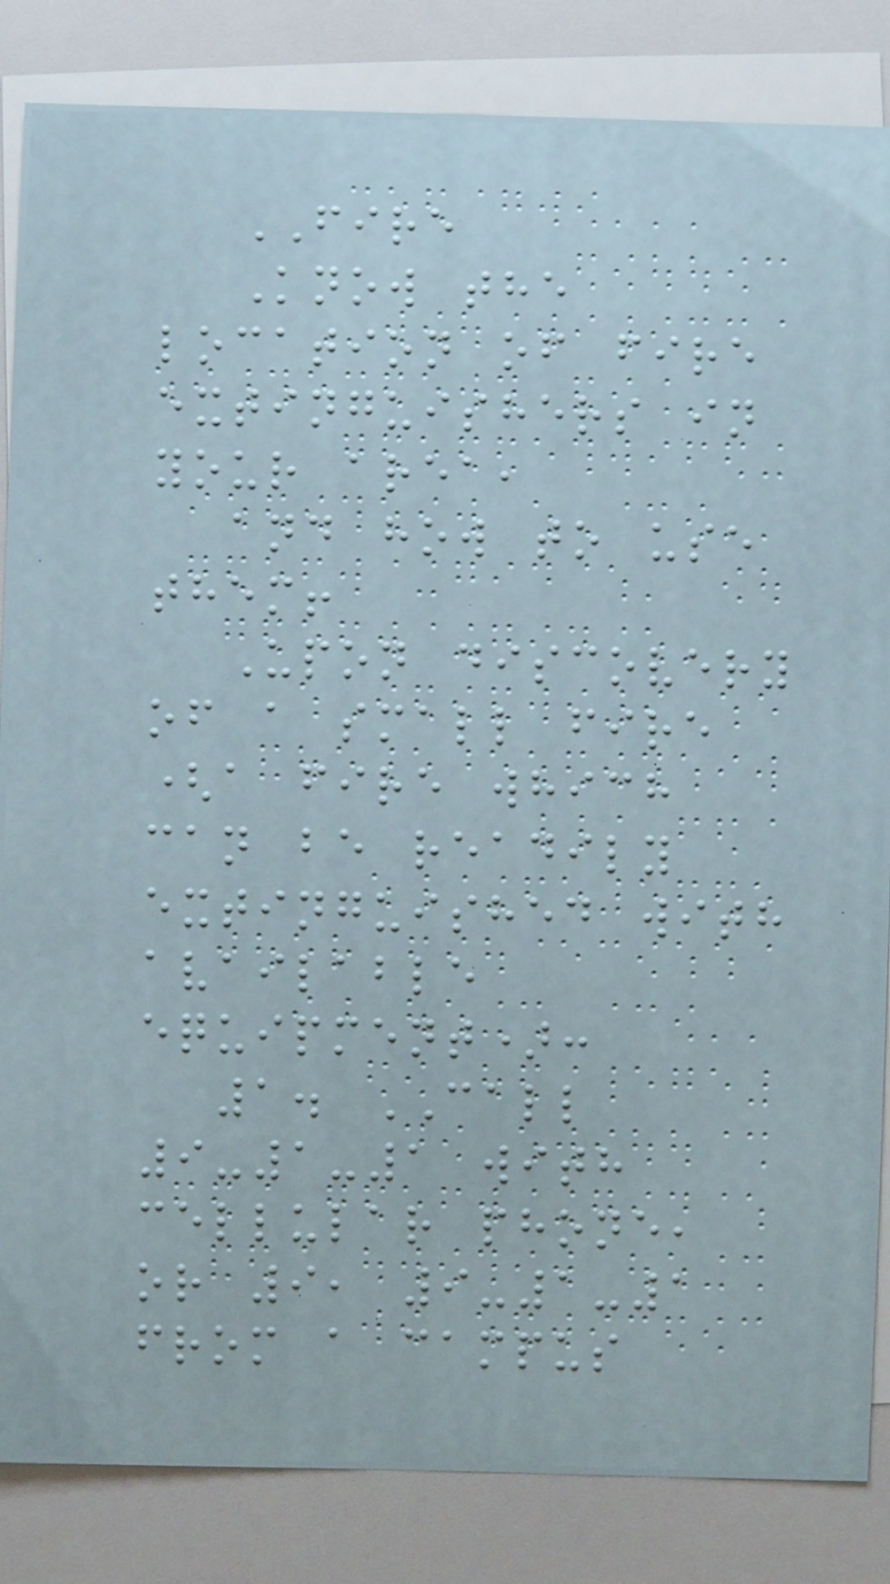FIRE
Know the
location of fire
extinguishers in
your area,
and how to use
them!
Upon discovery
of a small fire
(a fire which
can be readily
extinguished with
available
equipment):
1. CALL
9-1-1 with
cellular phone,
or 9, 9-1-1
from a campus
